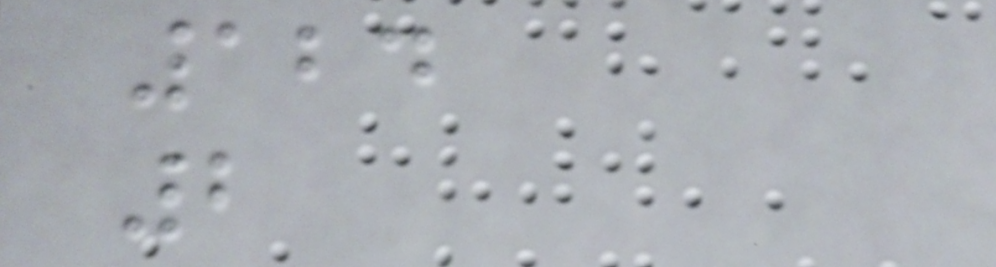124
2
